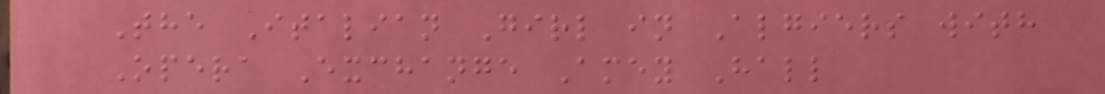The Italian Girl in Algiers with
Opera Exchange Amey Hall
